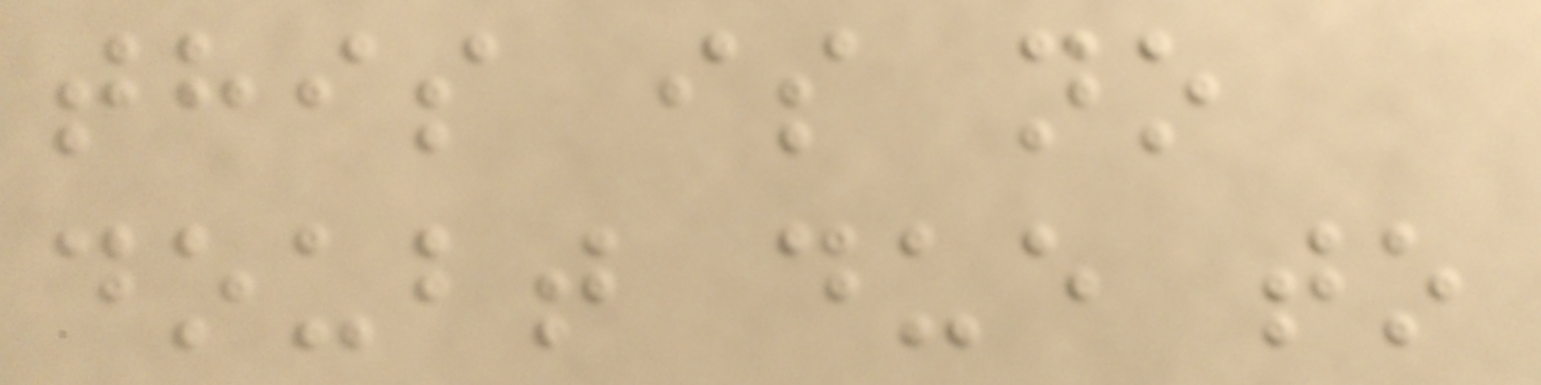this is no
doubt due to
